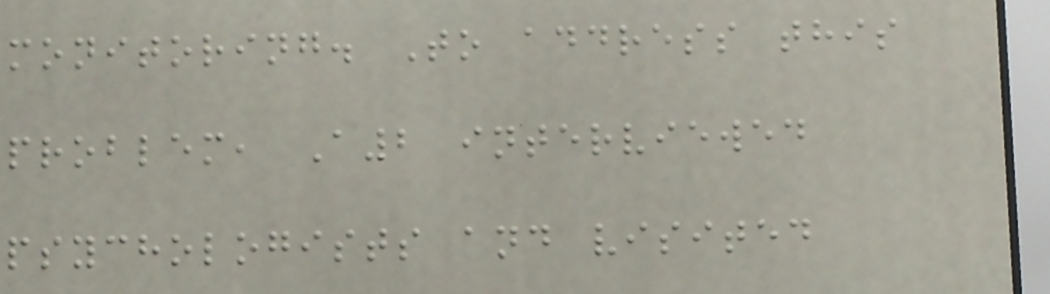monitoring. To address this
problem, A2 interviewed
psychologists and visited
